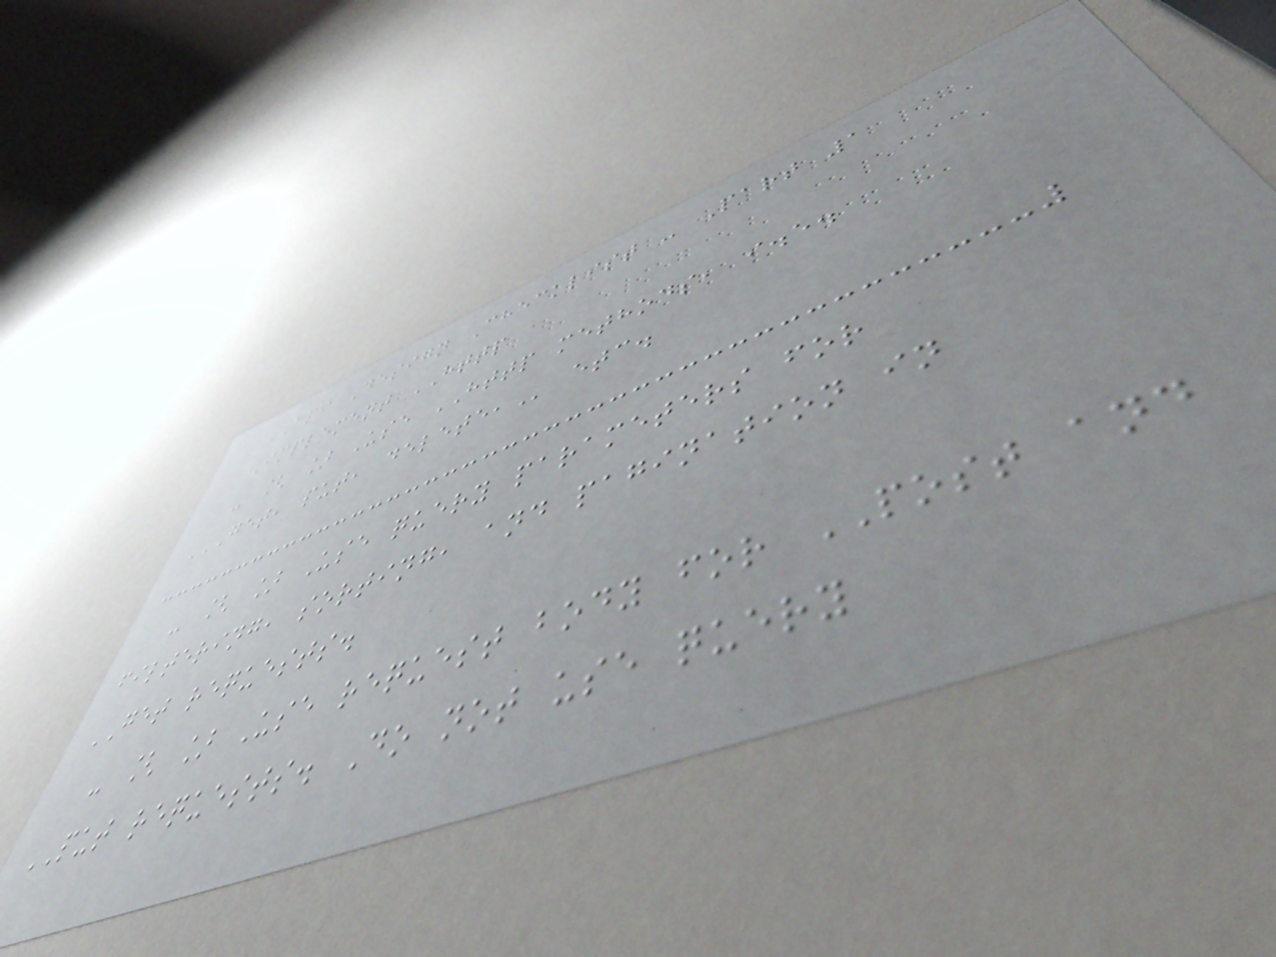API Design Checklist - Part 1
Implement HTTP
- [ ] Use HTTP methods, i.e.
GET, PUT, DELETE, etc.
- [ ] Use query parameters for
filtering, sorting, and pagination in
GET requests.
- [ ] Use request body for POST and
PUT requests. Do not use query
